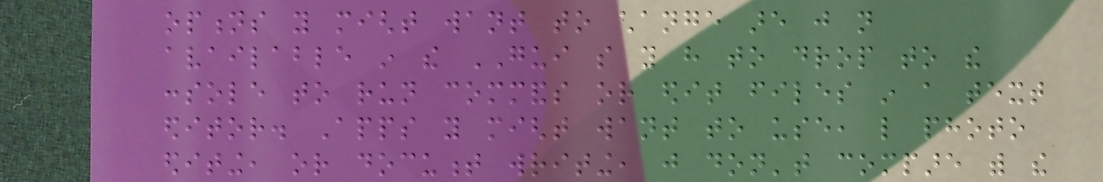options you might want to change are just not
available in the GUI so you have to drop to the
console to run commands or edit files in a text
editor. Apps you might want to use, like photo
editing, or document writing, just don't compare with the
